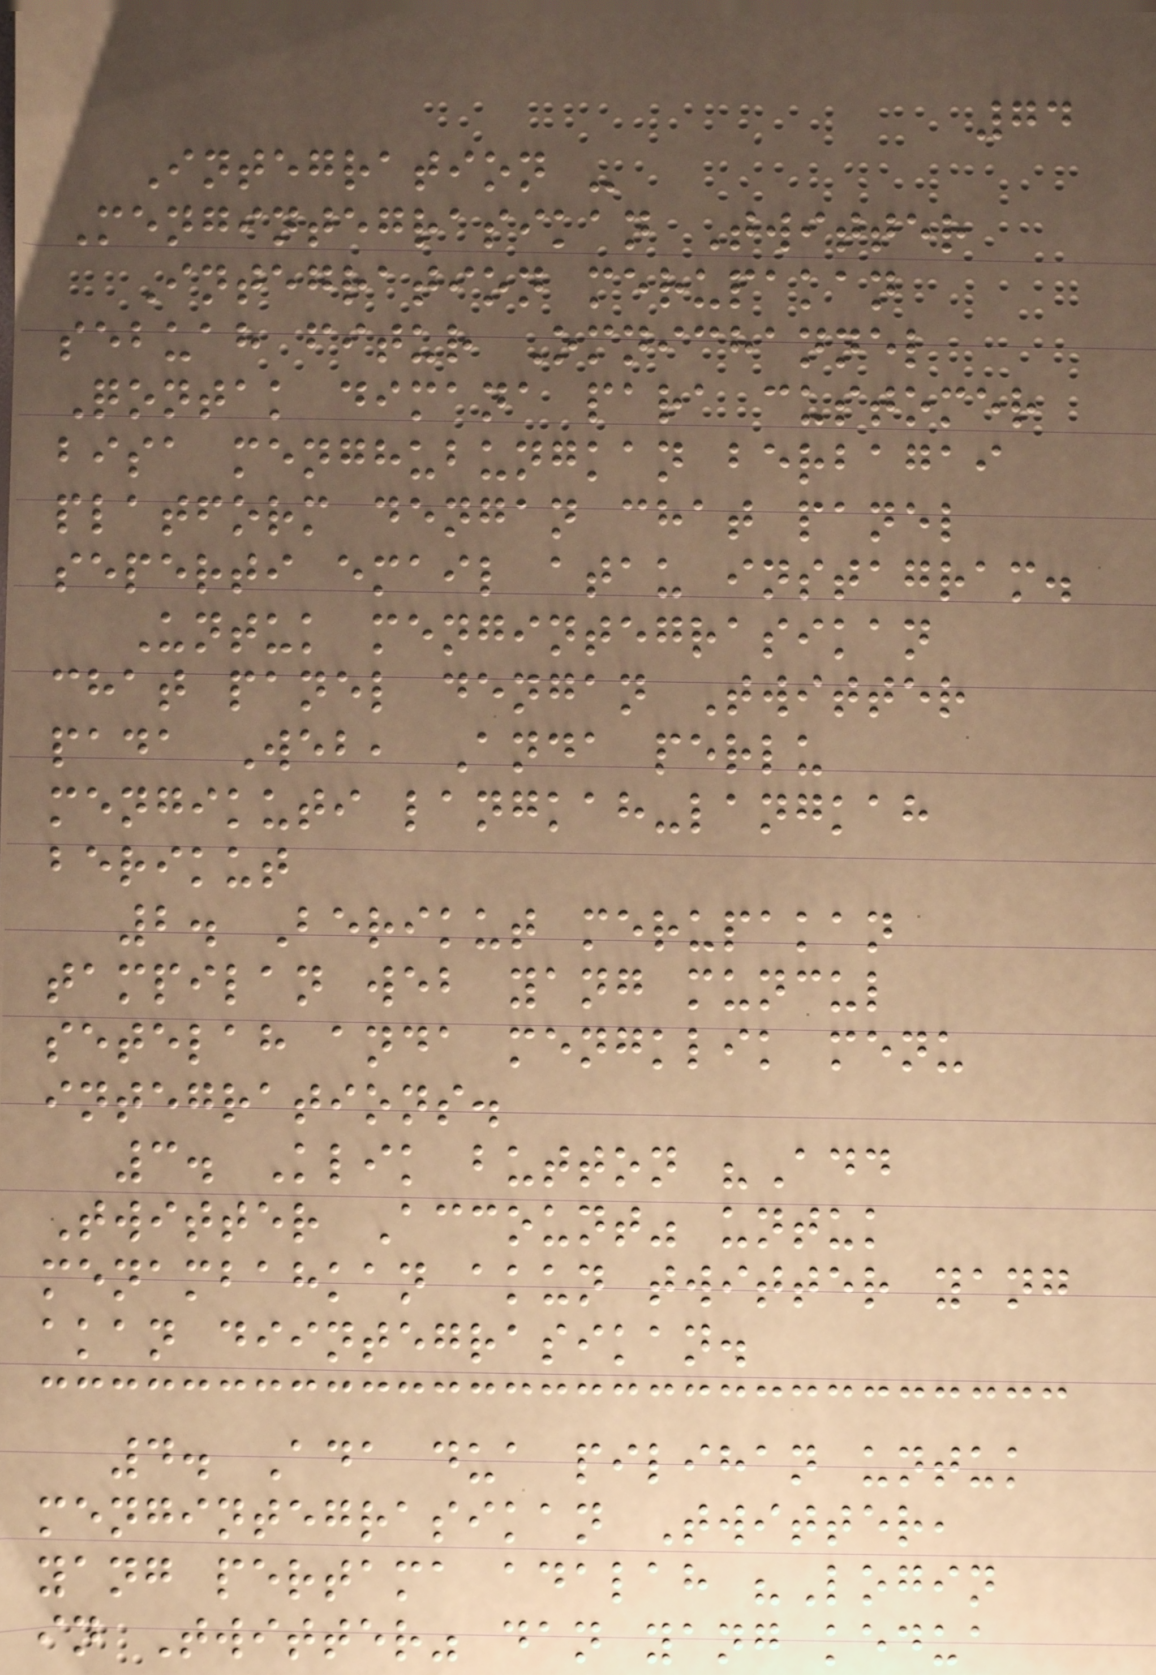74
Integration -
Mengintegrasikan Twitter
Integration merupakan
sebuah fitur Omnichannel
Qontak dimana para customer
bisa menghubungkan berbagai
platform dengan chat panel
seperti email atau instagram.
Untuk mengintegrasikan
chat panel dengan Twitter
pada Web, Anda perlu
mengikuti langkah-langkah
berikut
2. Berikut merupakan
tampilan web yang muncul
setelah anda mengklik menu
integrations.
3. Klik button "Add
Twitter Account" untuk
menambahkan akun twitter yang
akan diintegrasikan.
4. Ada dua pilihan untuk
mengintegrasikan Twitter,
yang pertama adalah "Login
in Twitter" dan yang kedua
